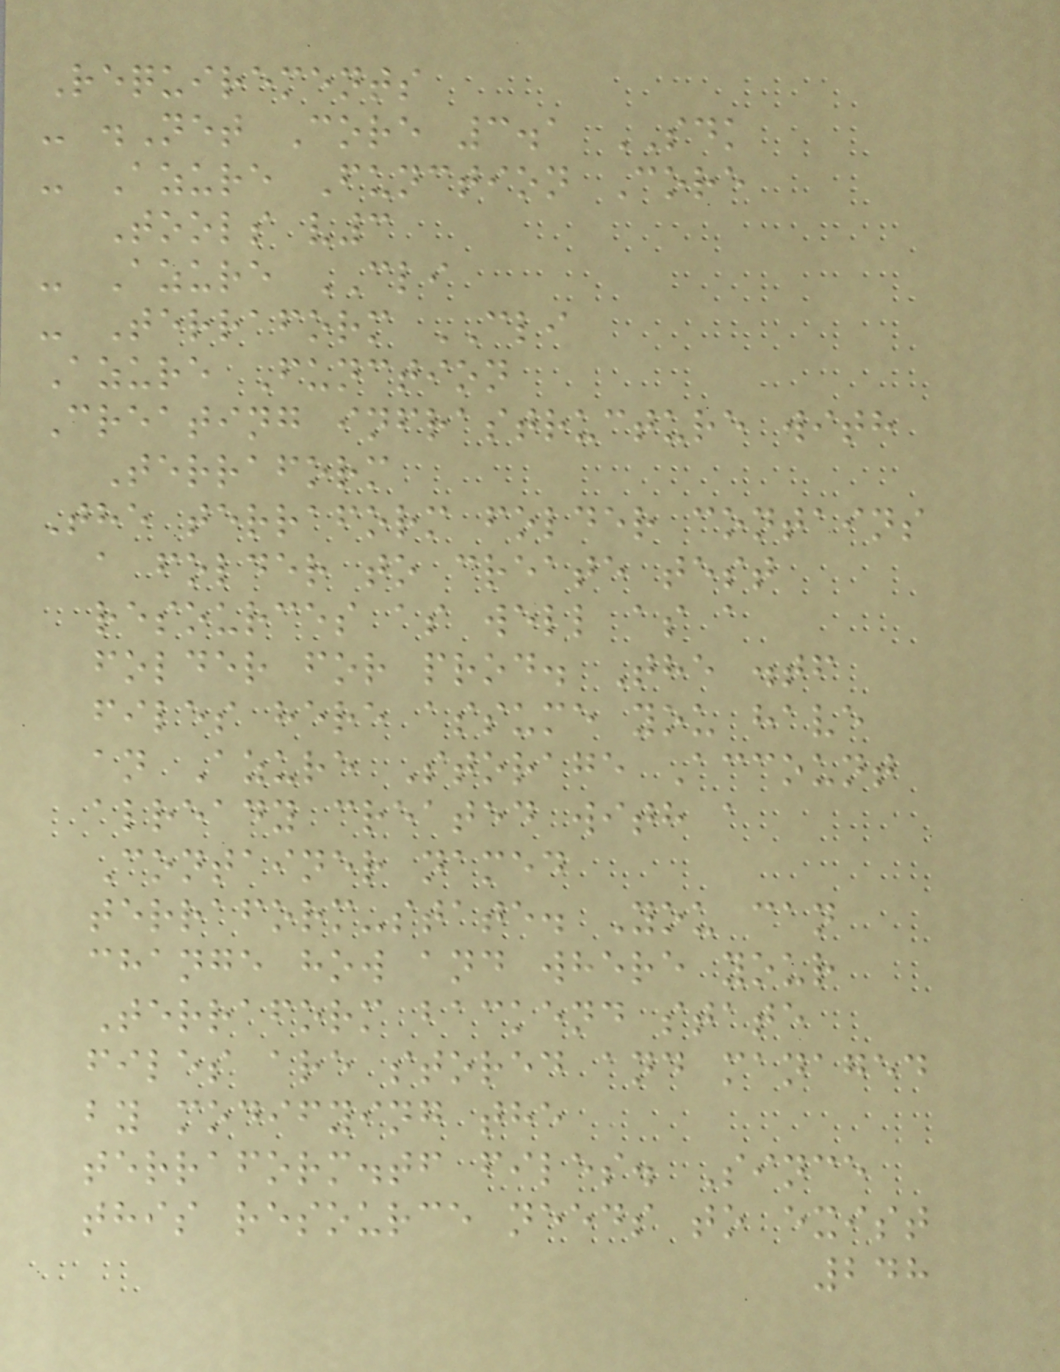Requirements
- .Net Core 3.1 SDK
- Azure Function Core
Tools v3
- Azure CLI
- Terraform CLI
Azure Function
Creating infrastructure with
Terraform
The terraform folder contains
a folder to create test
resources as well as a
folder for prod. The .tf
files here assume you have
an Azure Storage Account
already created with a
Container named
terraform-state. You can
change how and where your
Terraform backend state
files are stored and managed
by modifying the
terraform.tf files. Since
this resource needs to exist
248
